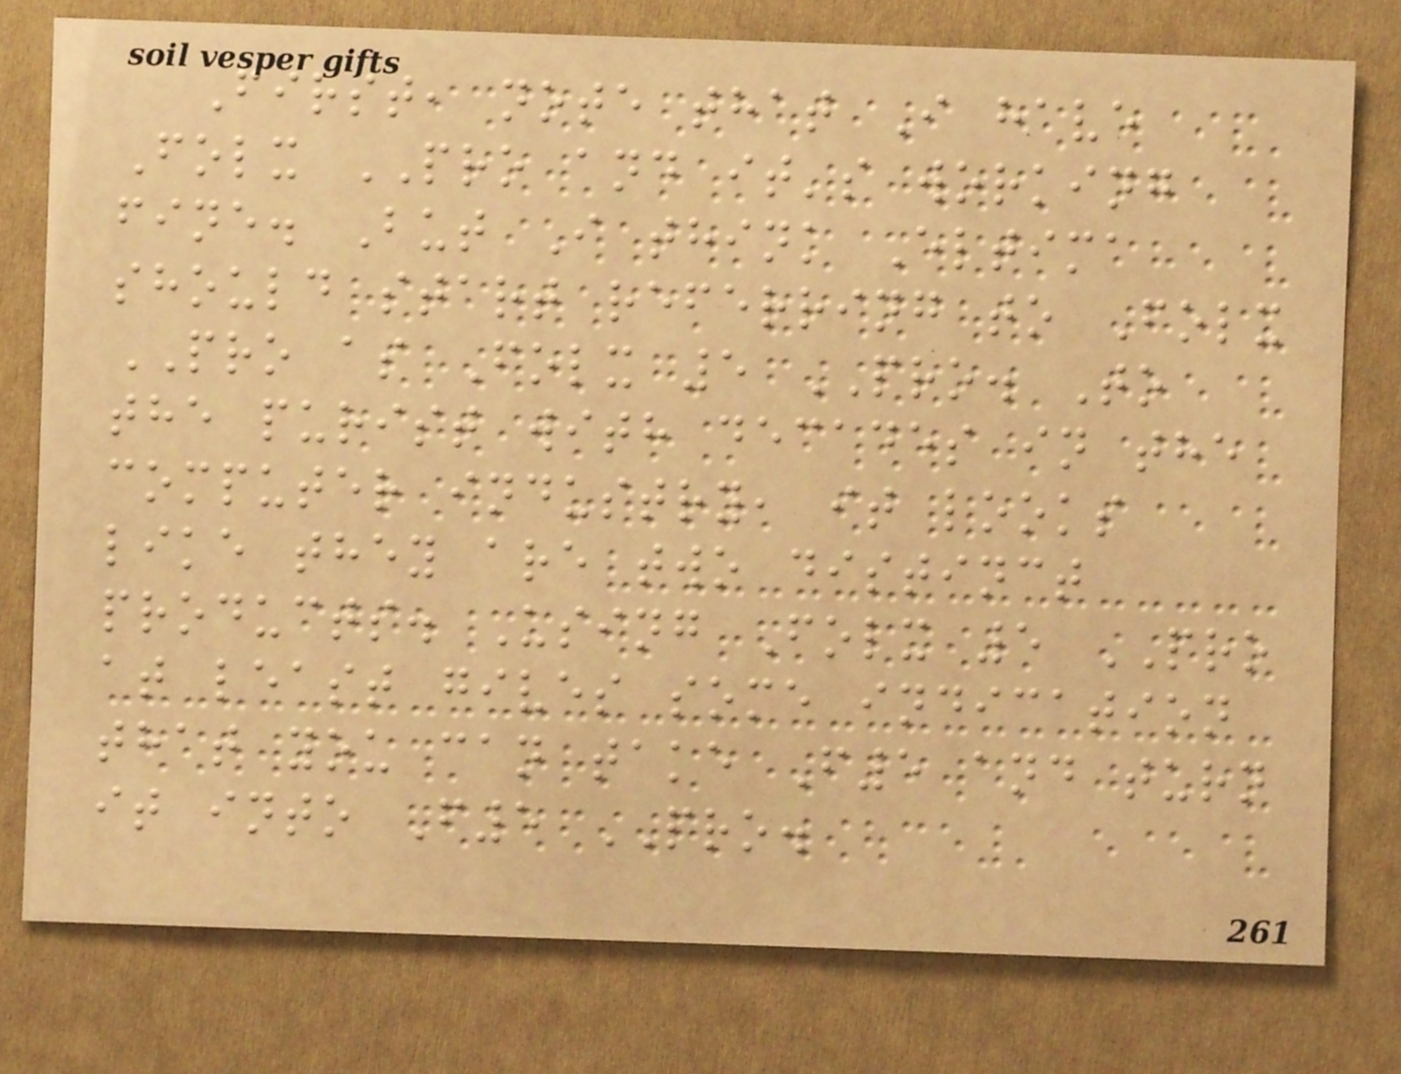First, note that I have
Folx PRO and it's working
fine. But I think Eltima
should start referring to Folx
PRO as Folx 5 PRO. To
the purist with decades in the
computer industry, it looks
like they are two distinct
products. Using Folx 5 PRO
at least gives some indication
that you can take F5 and turn
it into F5 PRO.
